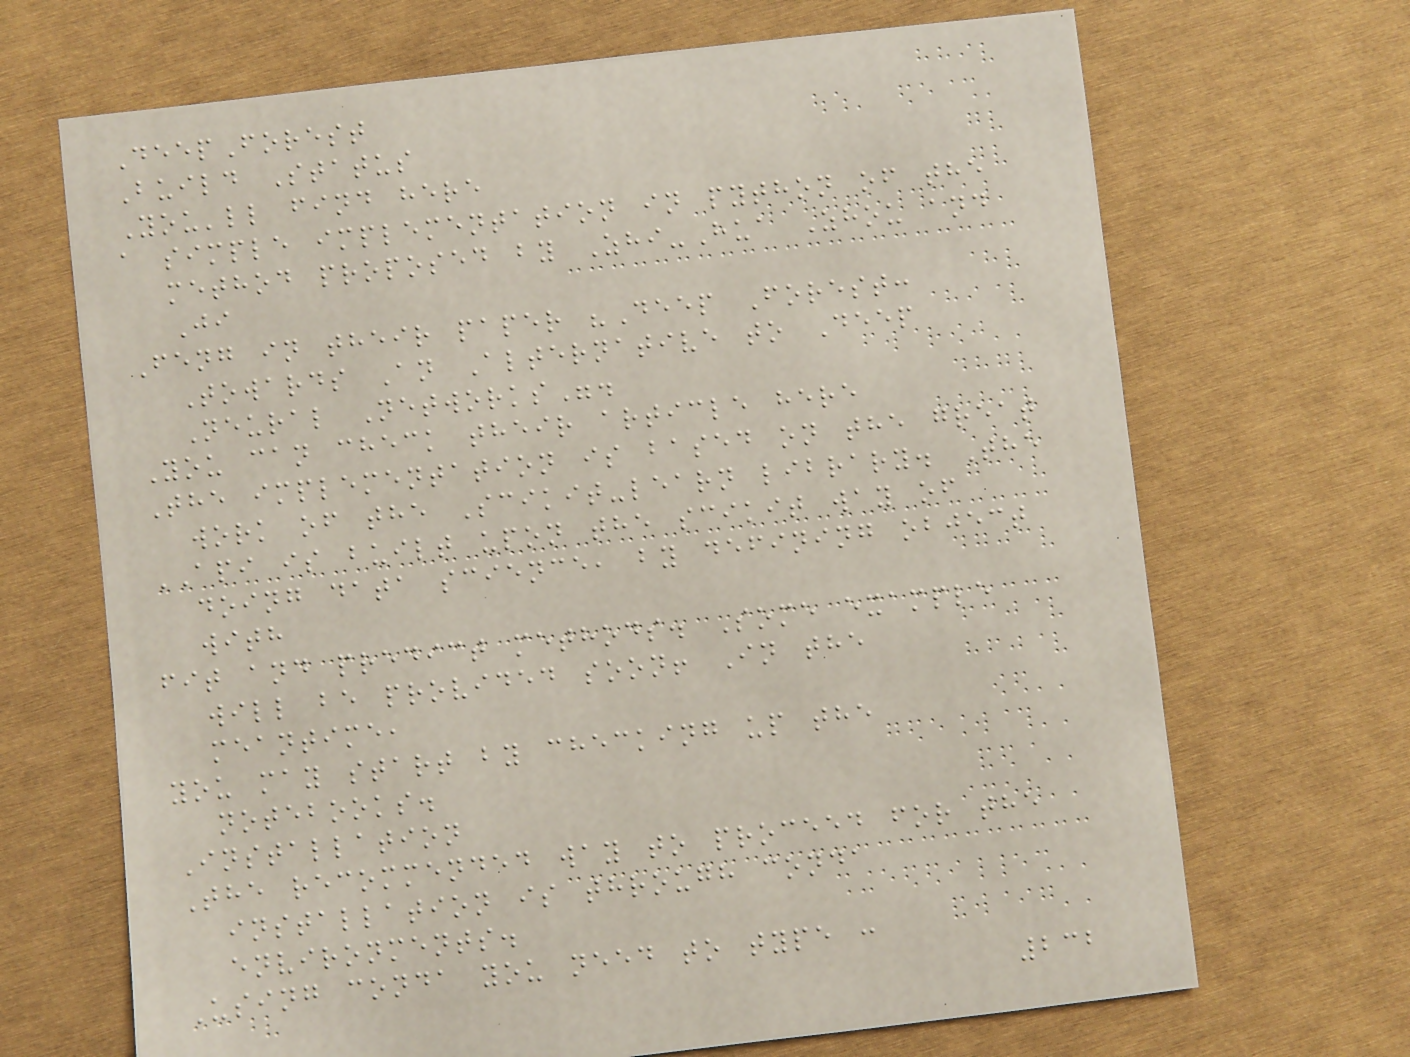DeepForest
Build Status
You'll find here
a simple implementation in python of the
method proposed by Zhi-Hua Zhou and
Ji
Feng in their paper "Deep Forest:
Towards An Alternative to Deep
Neural Networks".
You can check their article here
The implementation is based on the great
work of the Scikit-learn library. The
API is built upon the scikit way of
doing data science, by defining object
with
fit and predict methods. Some example
will be provided soon! In the
meantime,
you may start by checking up the
notebooks.
Installation
The recommended way to proceed for the
installation is through conda
environments.
Using conda you need to type :
232
